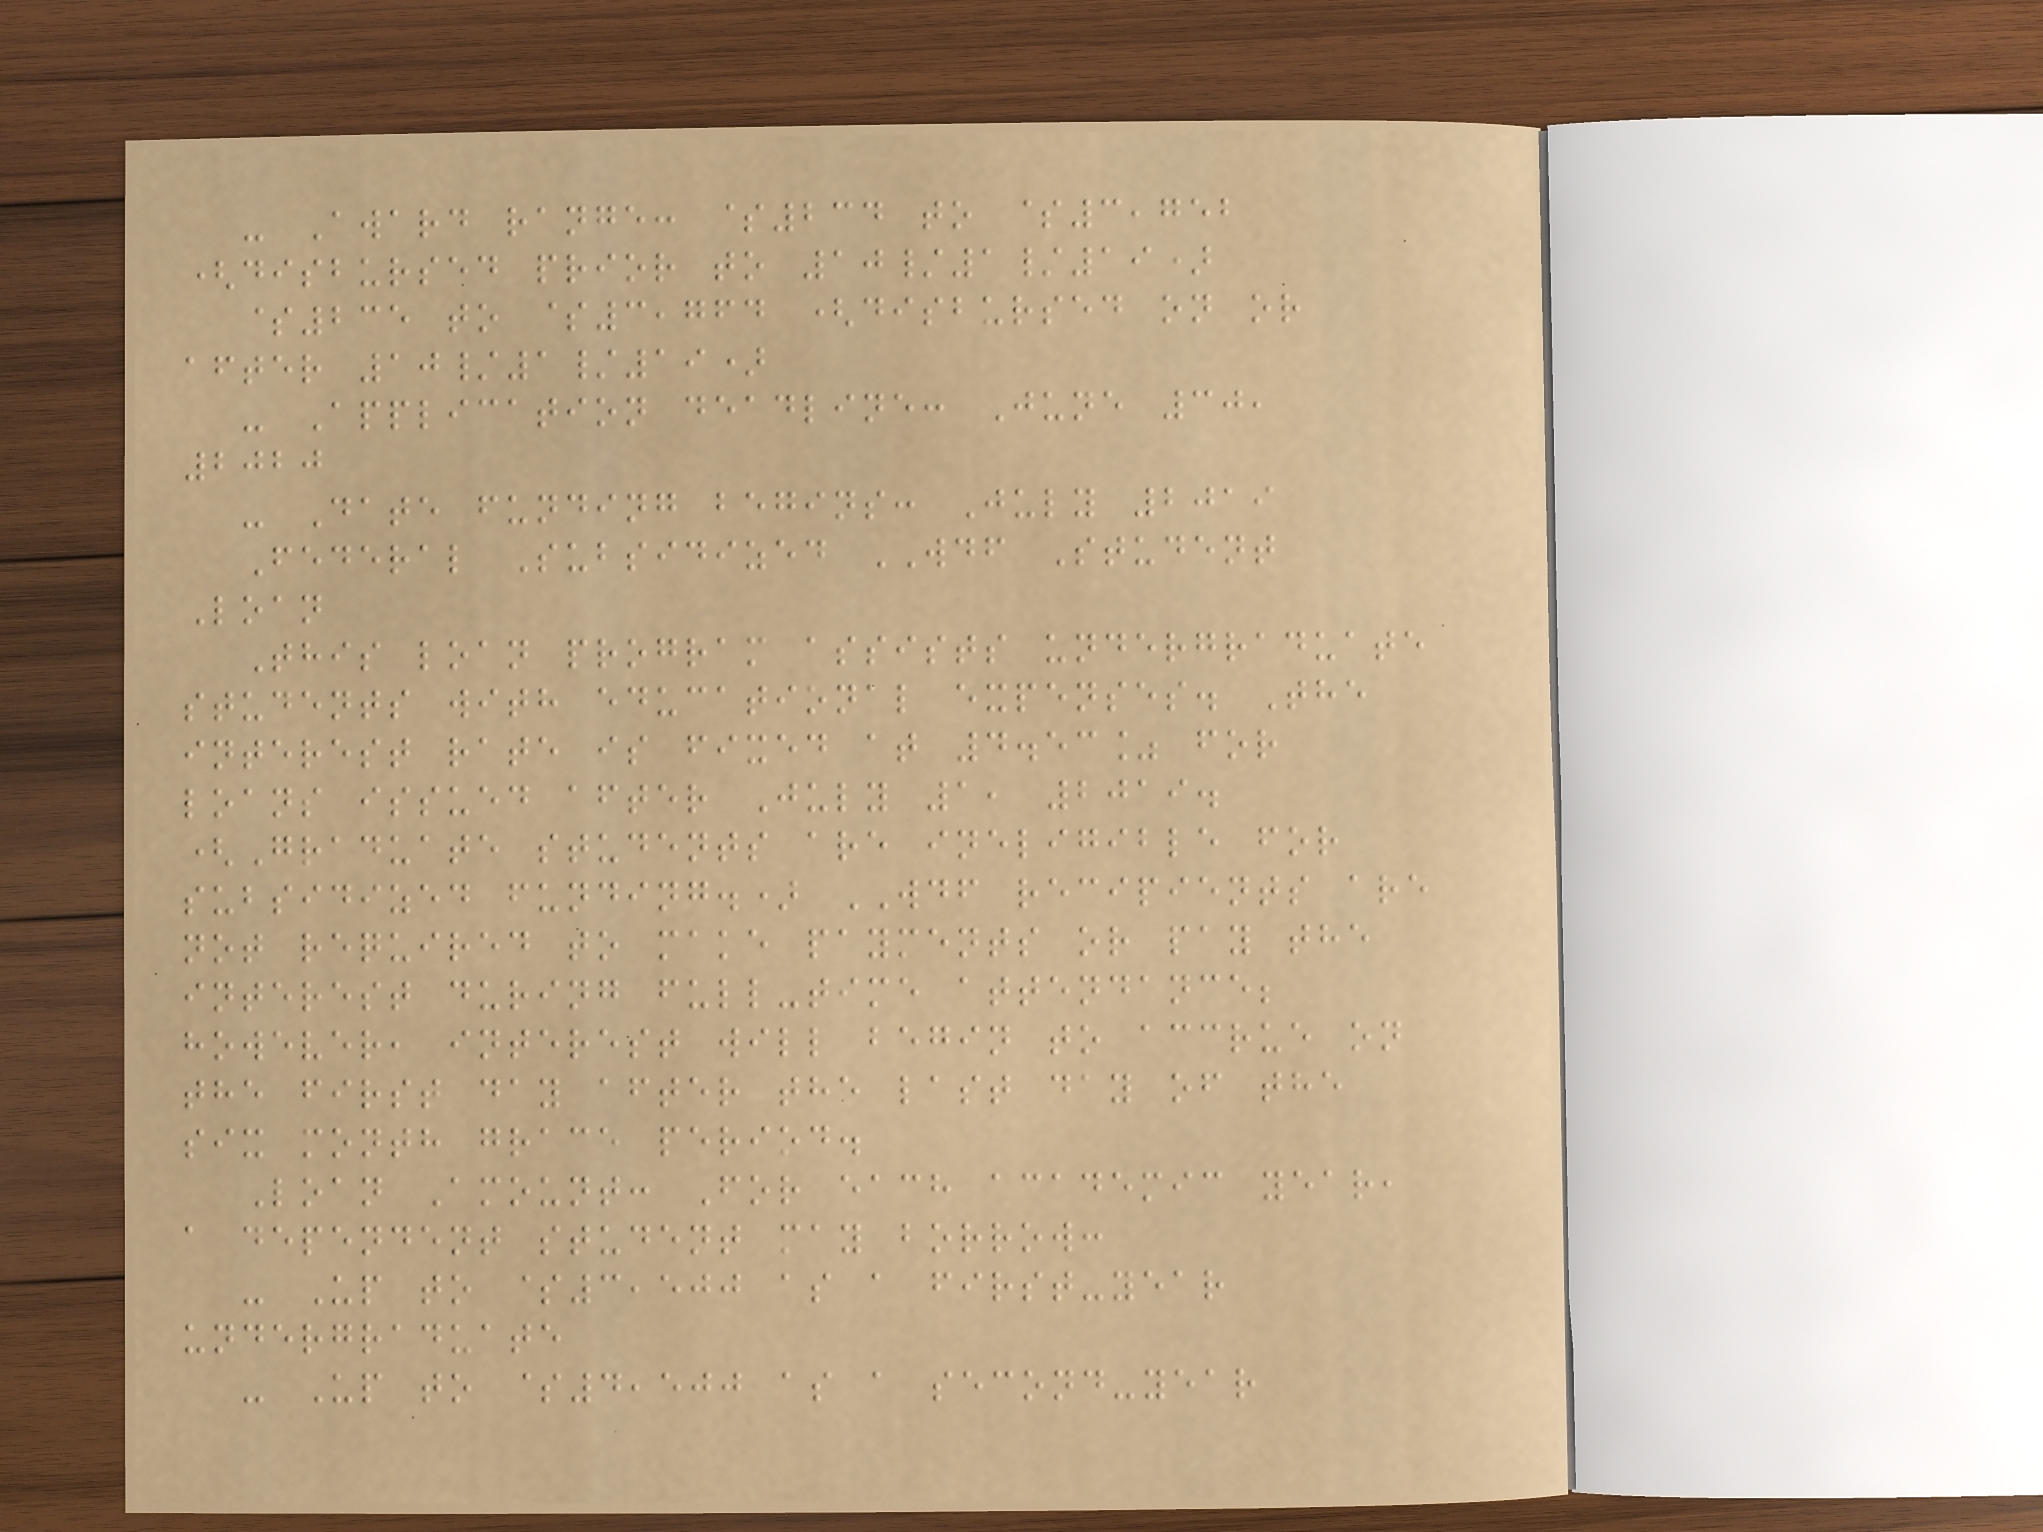- Award range: $234 to $3,752
(disbursed prior to 10/1/19)
$235 to $3,764 (disbursed on or
after 10/1/19)
- Application deadline: June 30,
2020
- Date funding begins: July 2019
Federal Subsidized WDF Student
Loan
This loan program assists undergraduate
students with educational expenses. The
interest rate is fixed at 4.53% for
loans issued after July 1, 2019.
(Graduate students are ineligible for
subsidized funding.) WDF recipients are
not required to make payments or pay the
interest during full-time attendance;
however, interest will begin to accrue on
the first day after the last day of the
six month grace period.
Loan Amount: For each academic year,
a dependent student may borrow:
- Up to $3,500 as a first-year
undergraduate
- Up to $4,500 as a second-year
